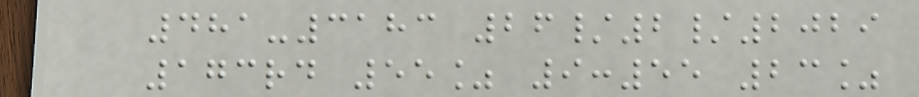481-3183 26/2/2029
173rd 55% 9:55 23%
